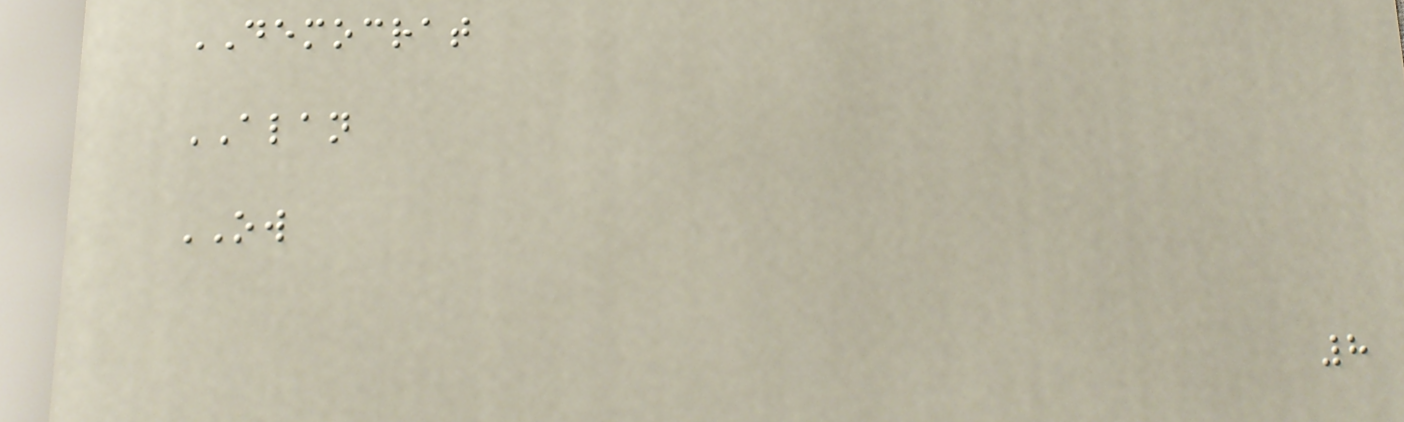DEMOCRAT
ALAN
OW
8
